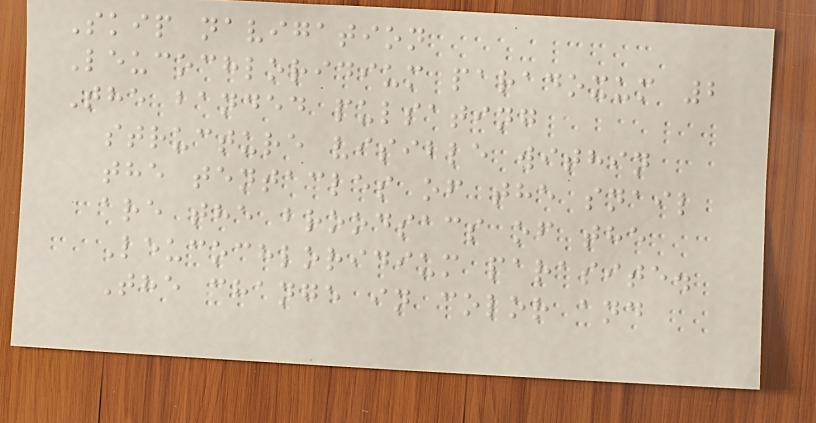Skip navigation
Leucochloridium paradoxum 2
The banded pulsating
structure visible within
the tentacles of the snail
are the broodsacs of the
Leucochloridium parasite.
The change in color and
